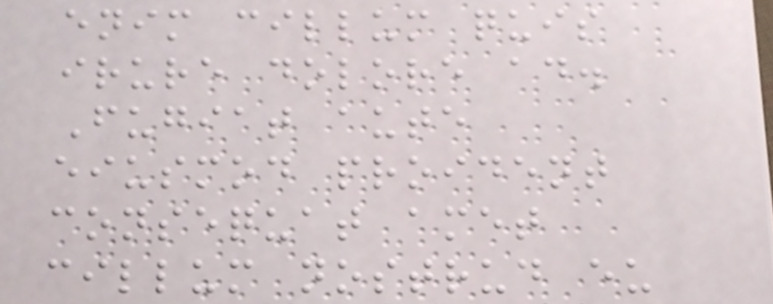enim cillum quis
irure dolore ad.
Fugiat aute
eiusmod proident
consequat amet
cillum nostrud eu
